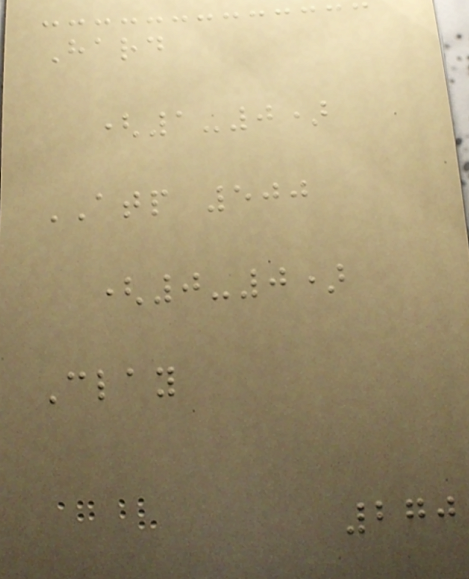Hard
(1-0)
ATP 500
(0-0)
Clay
270
